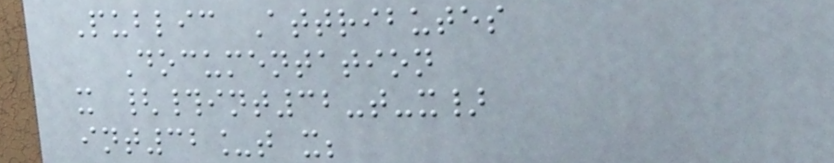Public Attributes
Documentation
x {#int32-t-x}
int32_t x;
